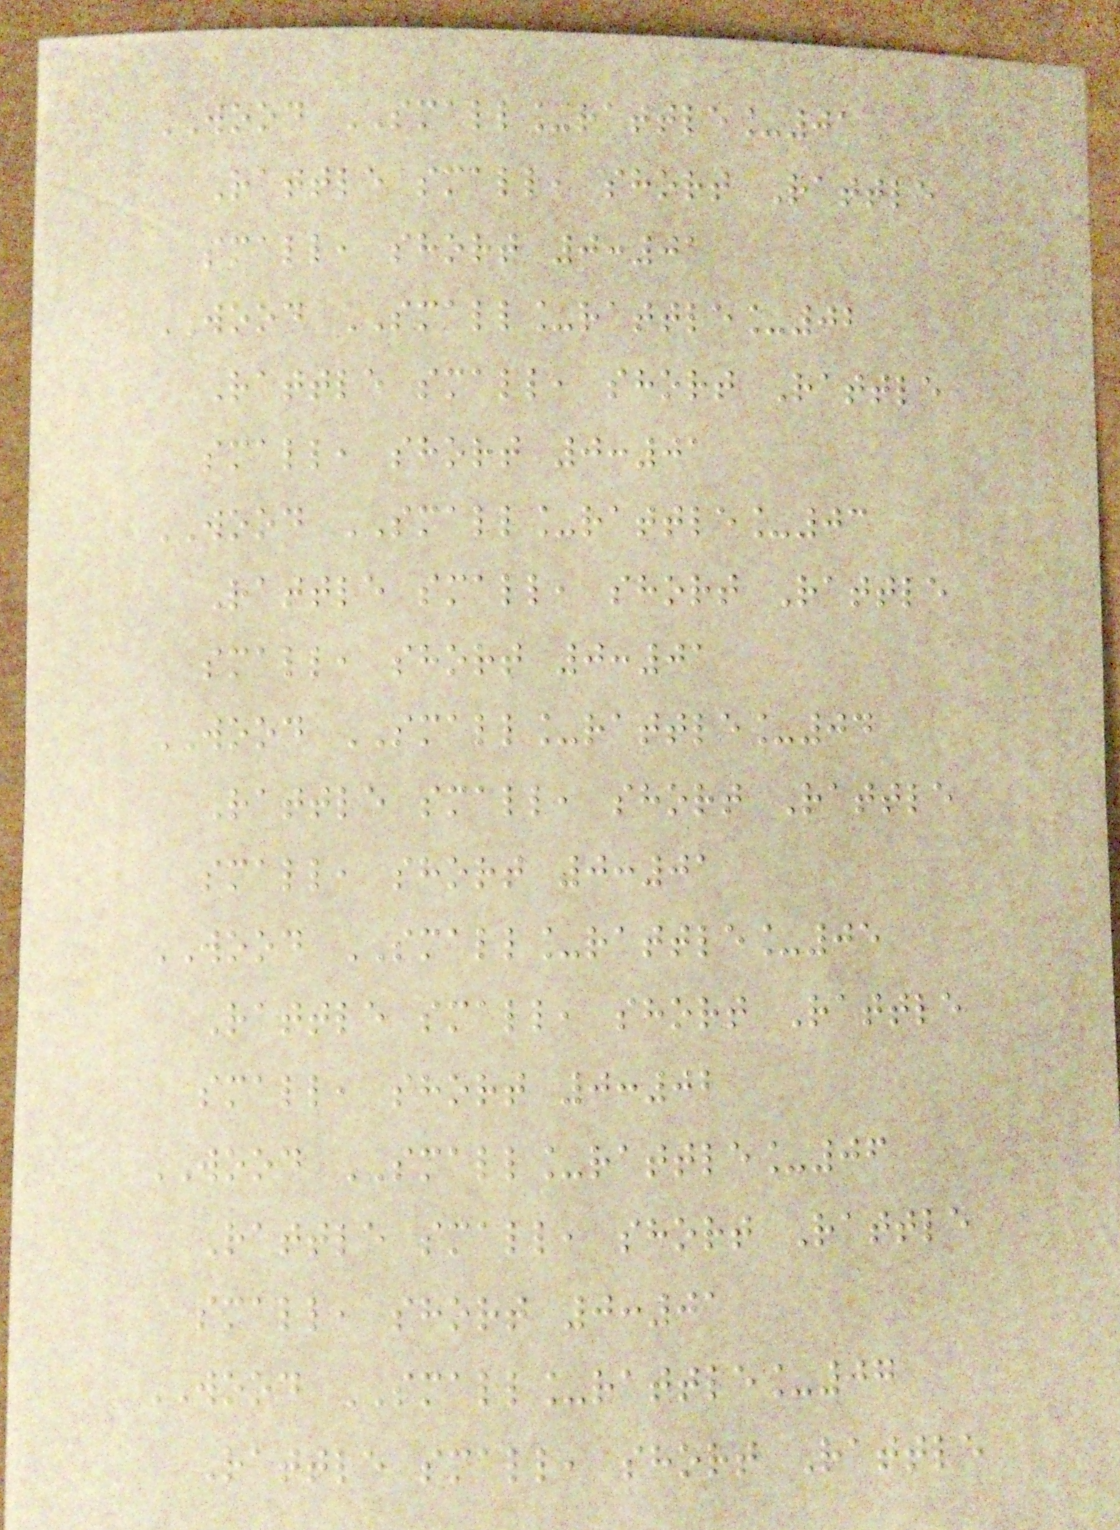WOOD SMALL_rattle_01
Rattle small, short Rattle
small, short 0:01
WOOD SMALL_rattle_02
Rattle small, short Rattle
small, short 0:01
WOOD SMALL_rattle_03
Rattle small, short Rattle
small, short 0:01
WOOD SMALL_rattle_04
Rattle small, short Rattle
small, short 0:01
WOOD SMALL_rattle_05
Rattle small, short Rattle
small, short 0:02
WOOD SMALL_rattle_06
Rattle small, short Rattle
small, short 0:01
WOOD SMALL_rattle_07
Rattle small, short Rattle
